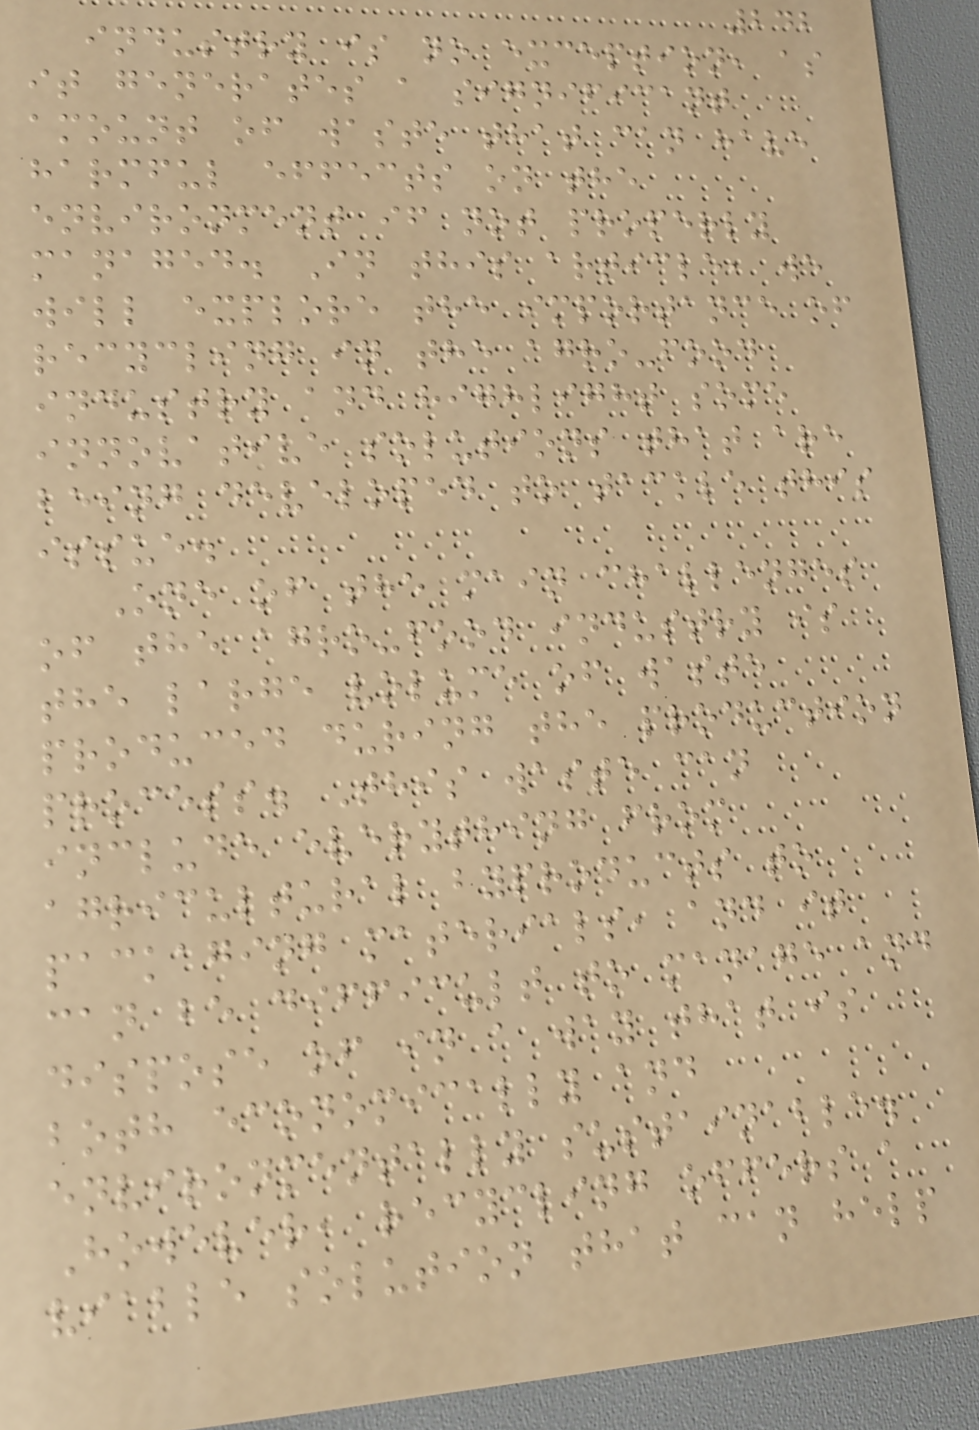242
industry is no exception, as
it generates a significant
amount of waste that can have
harmful effects on the
environment if not properly
managed. In this article, we
will explore the importance of
recycling in the agro-food
industry and highlight some
innovative solutions that are
being developed to tackle this
issue.
One of the main challenges
of the agro-food industry is
the large volume of waste
produced during the production
process. This waste can
include everything from
agricultural byproducts to
packaging materials, and it
can be difficult to manage and
dispose of in a way that is
both economically and
environmentally sustainable.
However, recycling offers a
viable solution that can help
